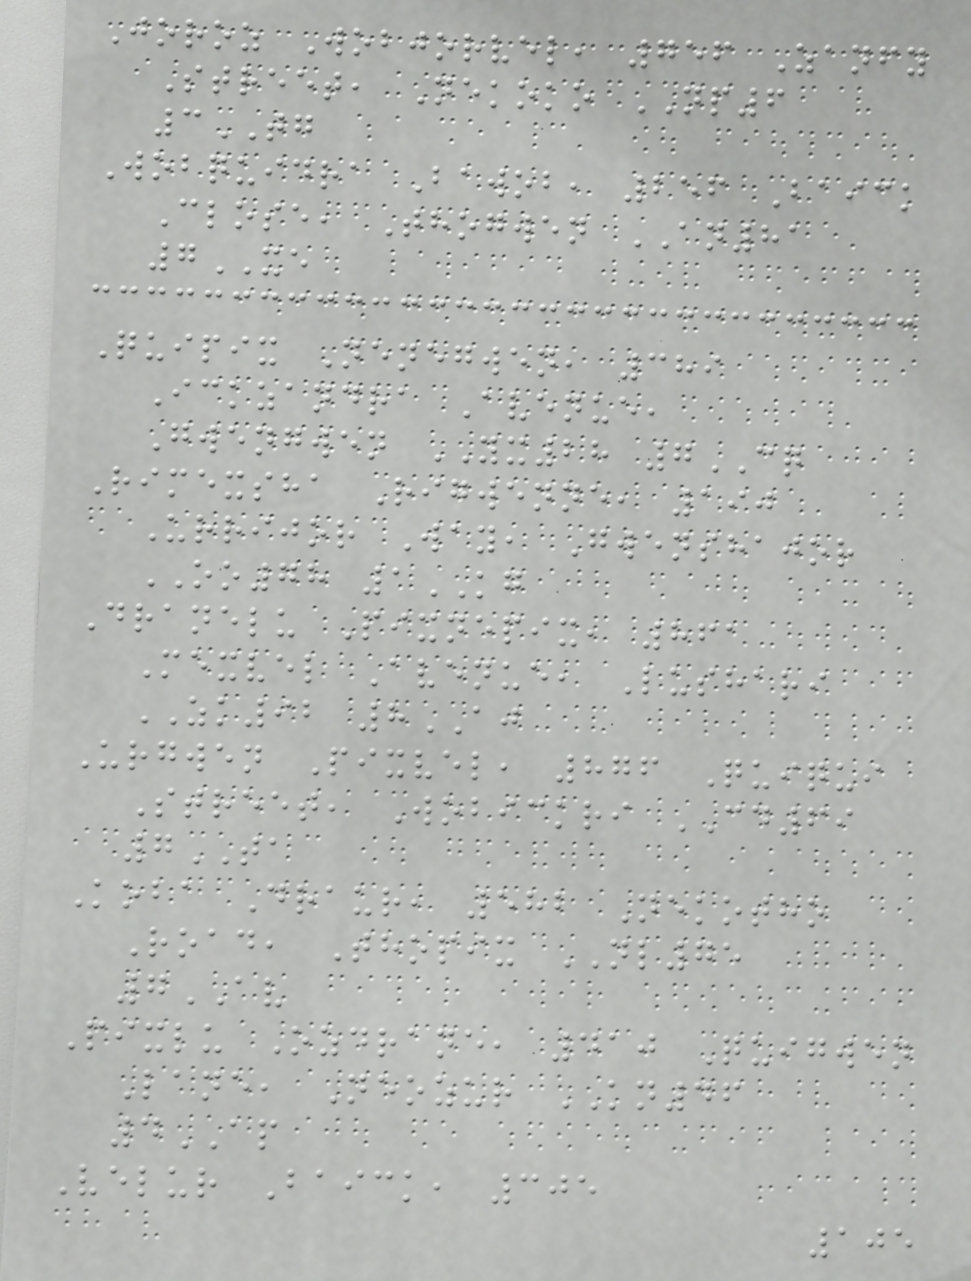Joroz Wobjorvel, 756 Zanfy
Street, Nekoko NP6
3TG
Wobquidra Bawob, 256 Baick
Close, Thogwen AN81
7XE
Quipix Nenegwen, 389
Ickzandra Avenue,
Gwengwen YX28 7CQ
Rimexsha Rigwenne, 190
Urrijor Way, Gwenshajor
OO78 1KG
Dranelu Pixnepix, 861
Mexvel Avenue, Lushari
ZK92 8AJ
Urgwen Pixvel, 876 Quiqui
Street, Wobickri CD69
7TA
Koba Draur, 582 Nekotho
Road, Thopix NL75
7AV
Pixlu Ozdrane, 410 Quigwen
Lane, Neozur KN46
4AP
Velur Baick, 305
105
